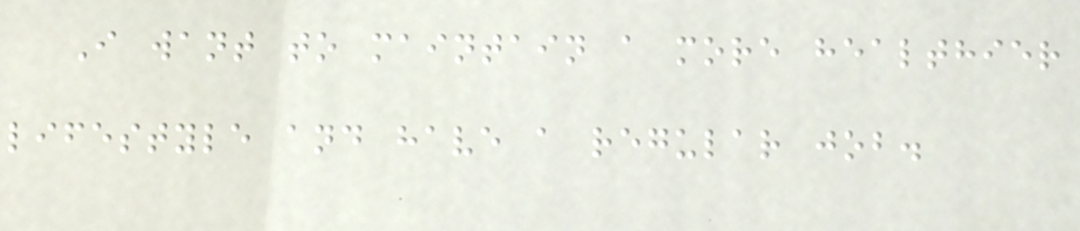I want to maintain a more healthier
lifestyle and have a regular job.
